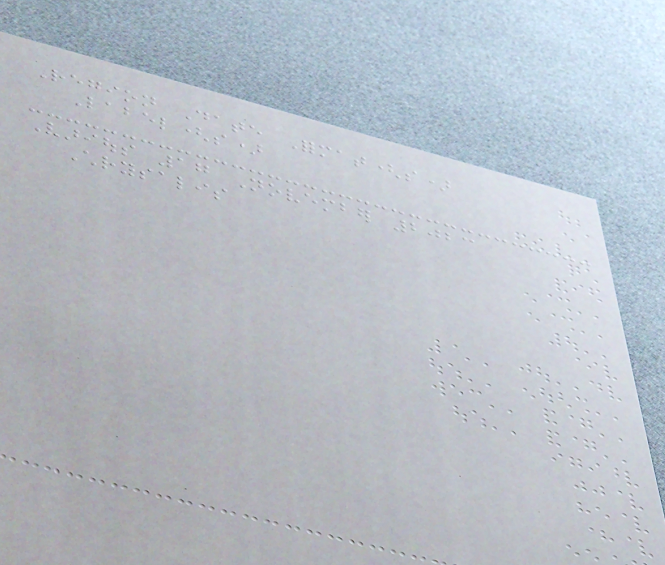Region Date Format(s)
Label(s)
Various 17 November 2023
Chrysalis
